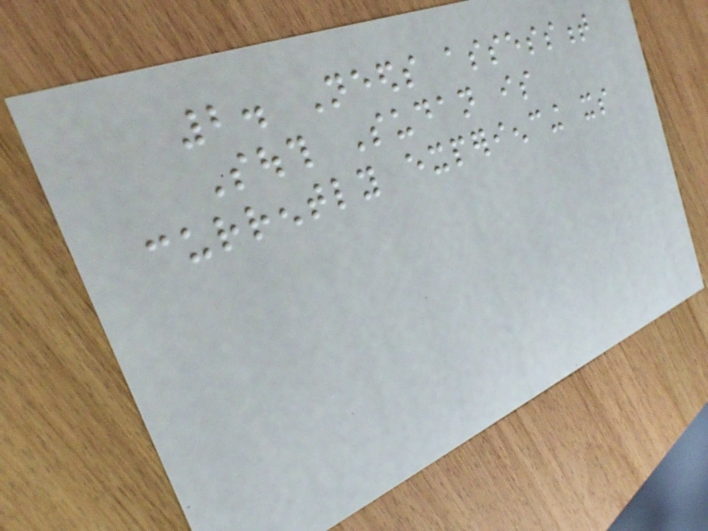2. Needs assessment
South Sudan is
currently experiencing its
